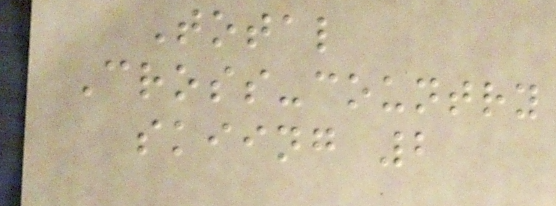Total
Cross-country
skiing 2
